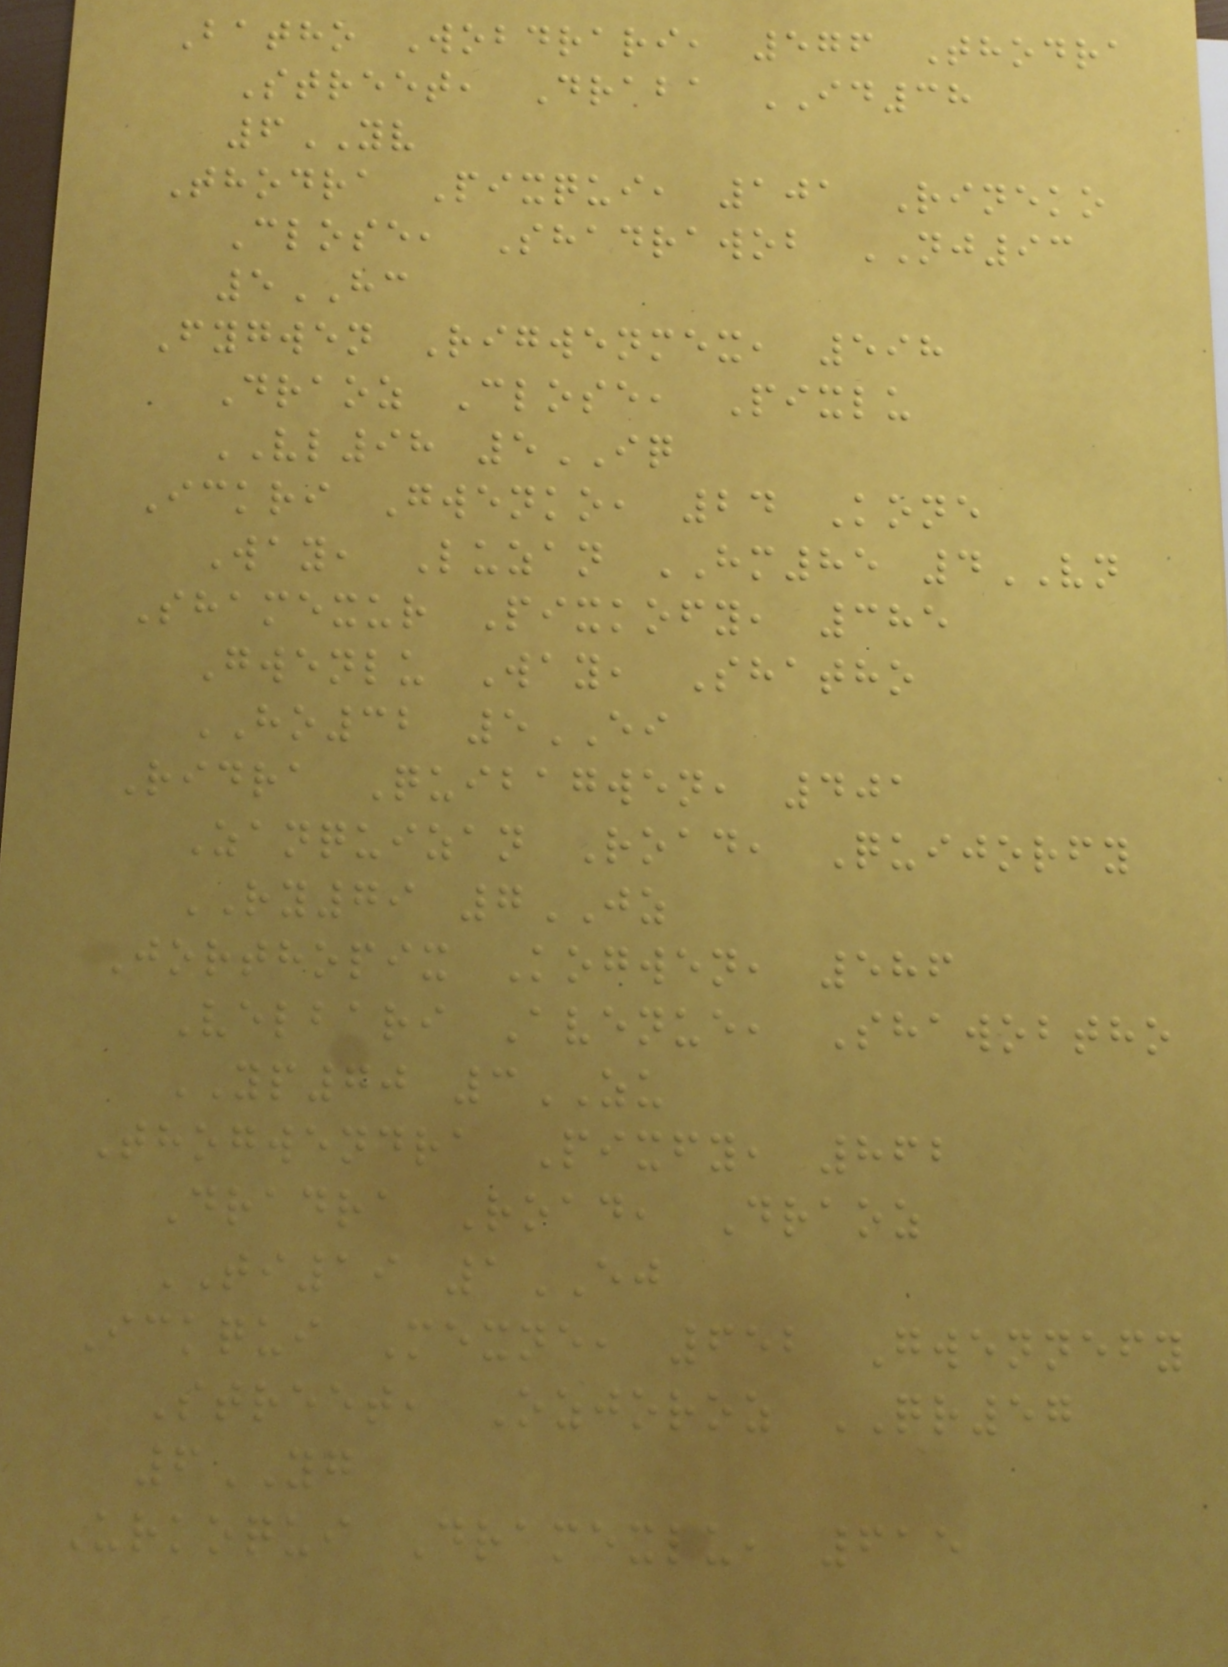Batho Wobdrari, 576 Thodra
Street, Draba ID38
6YV
Thodra Pixqui, 101 Rineko
Close, Shadrawob NJ93
5HC
Fygwen Rigwenmex, 598
Draoz Close, Pixlu
VL98 5IQ
Ickri Gwenko, 24 Kone
Way, Luzan HM85 4VN
Shamexur Pixkofy, 385
Gwenlu Way, Shatho
HO32 5EI
Ridra Quibagwen, 401
Zanquizan Road, Quijorfy
RY79 7JZ
Jorthopix Kogwen, 586
Velbari Avenue, Shawobtho
YP70 3ZU
Thogwendra Pixfy, 862
Dradra Road, Draoz
TI19 1EJ
Ickqui Mexne, 652 Gwennefy
Street, Ozjoroz QR57
6YG
Urkoqui Dramexlu, 615
